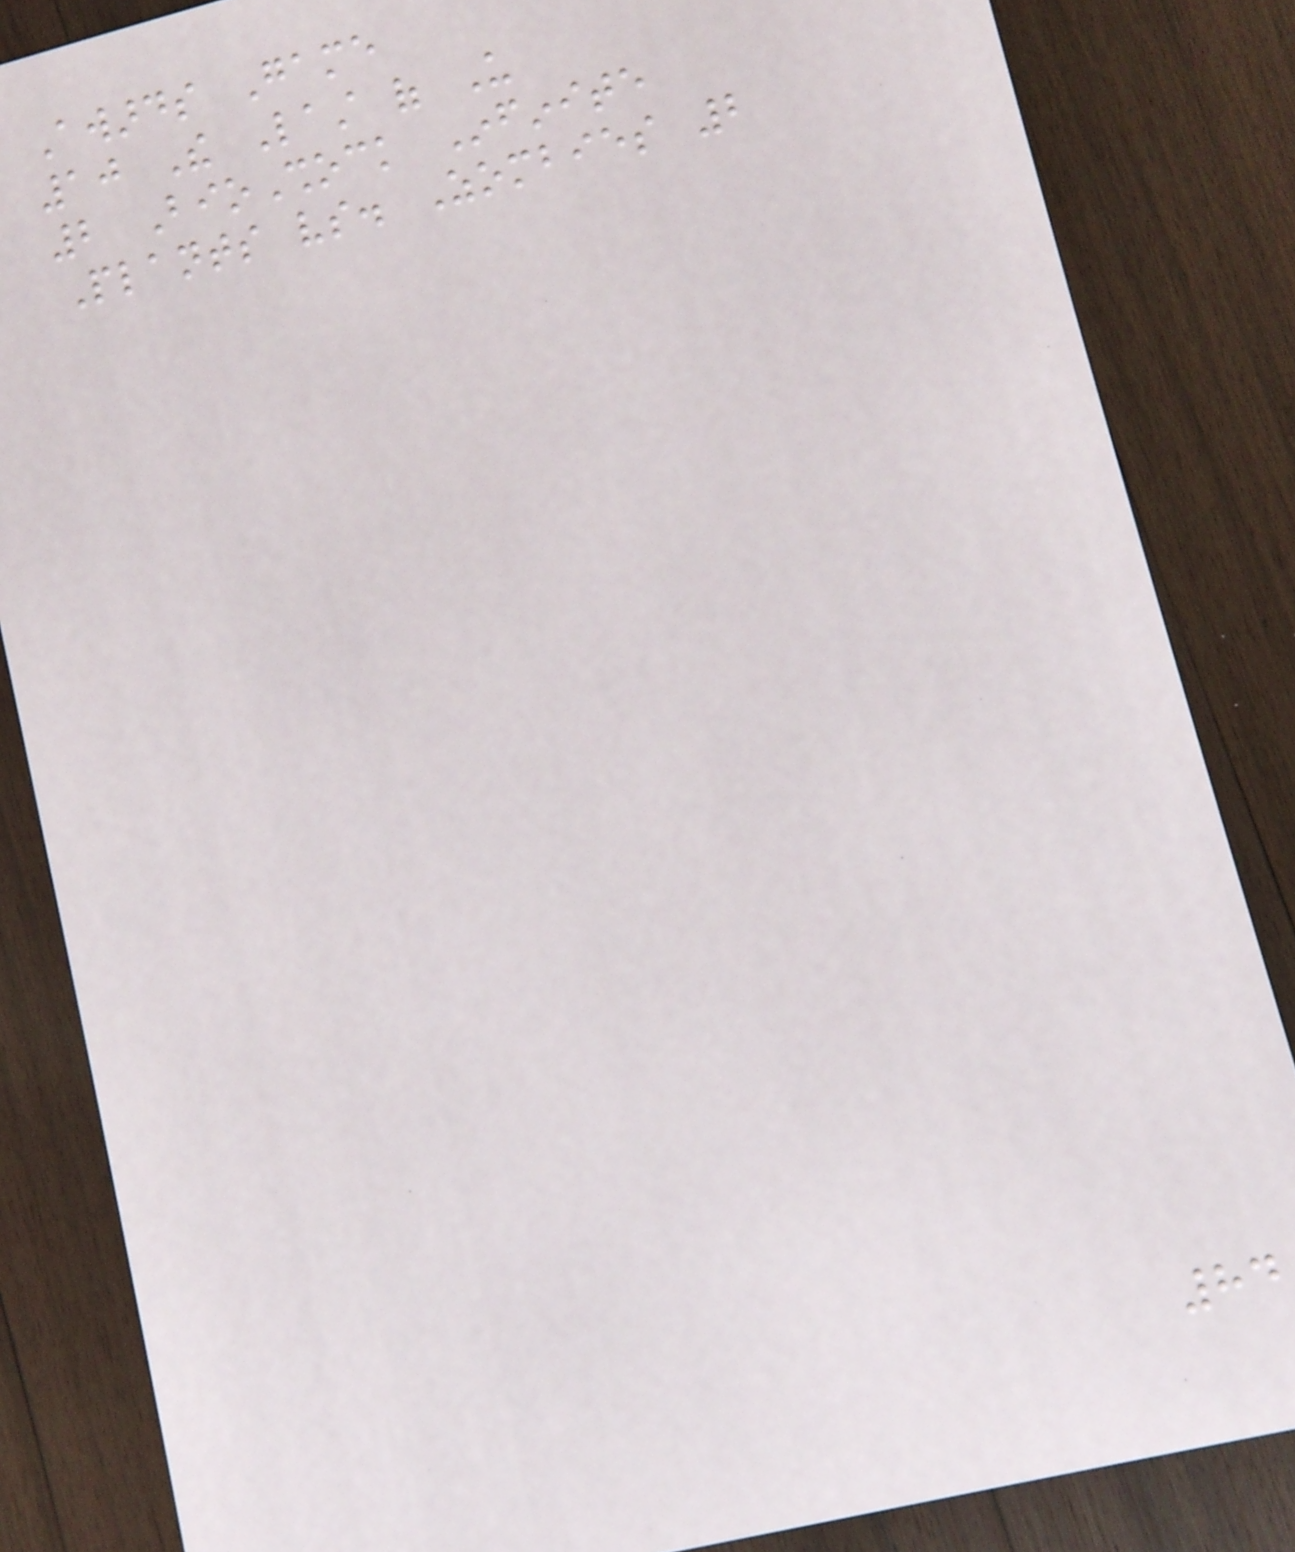Awards Game
10 The Last of Us
2 BioShock Infinite
Plants vs. Zombies 2
84
